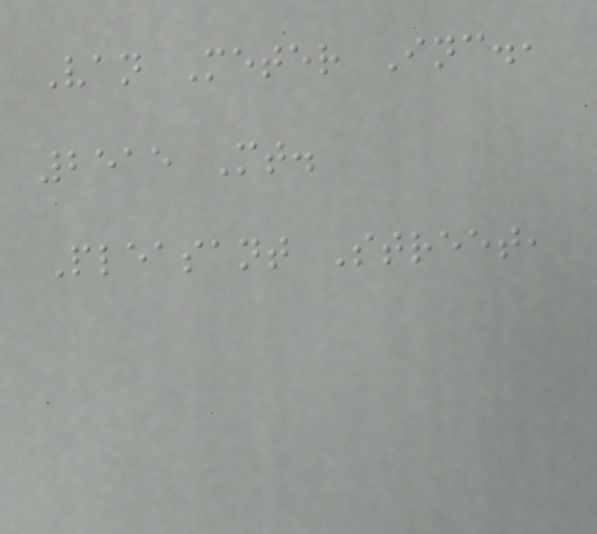Van Meter Inc.,
2515 Mt.
Pleasant Street,
